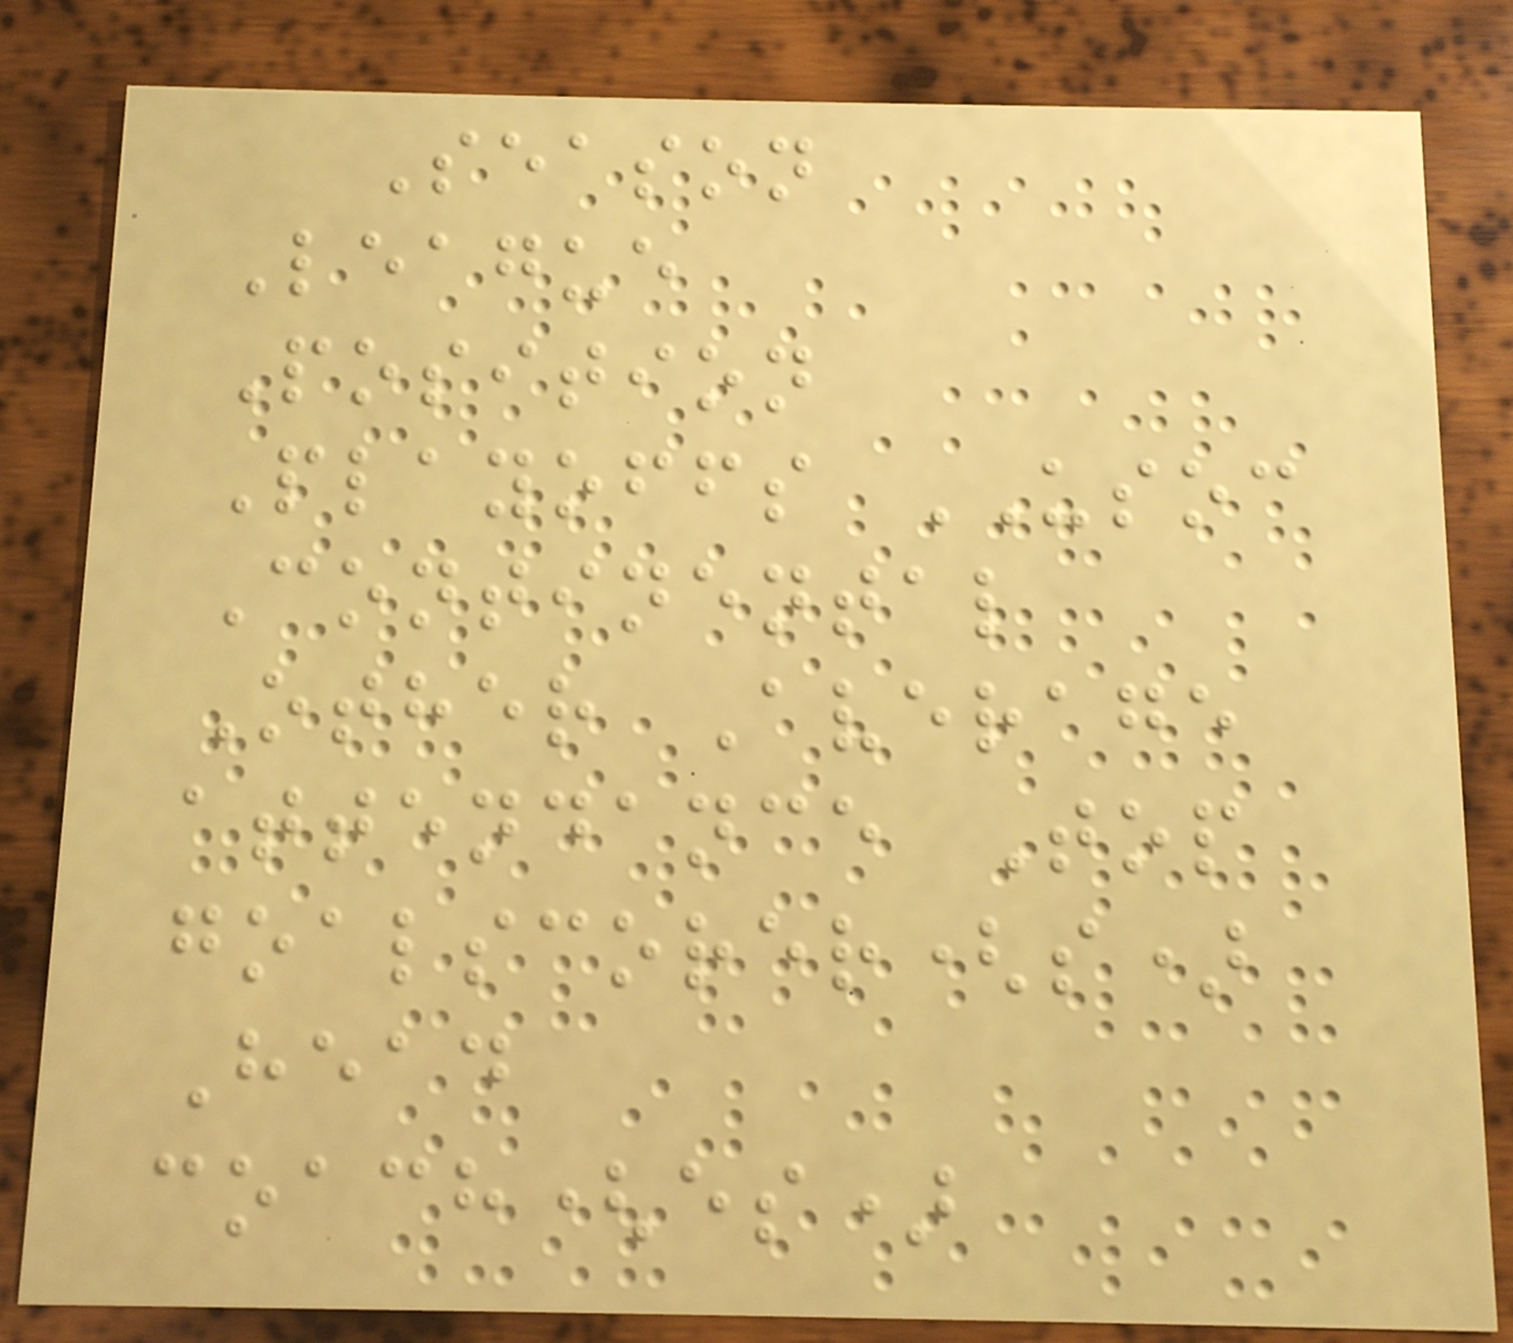Season
League
Position
Playoffs USOC
Continental
Other Average
attendance Top
goalscorer(s)
Head
coach(es)
